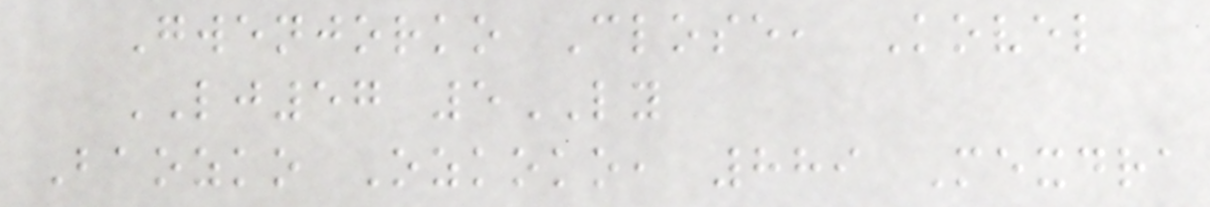Gwenjorko Close, Kovel
LJ57 5LY
Baozko Ozkoko, 889 Mexdra
